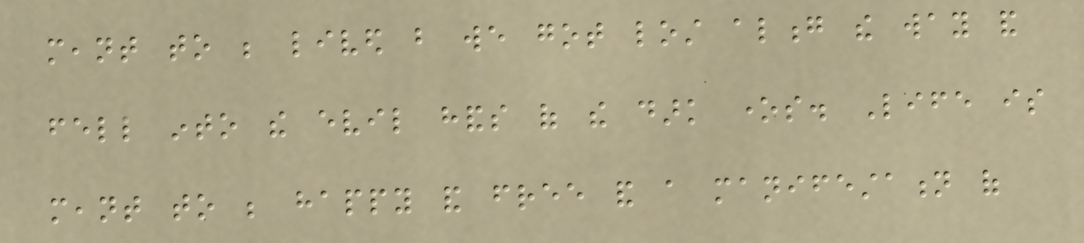meant to be lived but we got lost along the way and
fell into the evil hands of the dark ones. Life is
meant to be happy and free and a manifestation of
